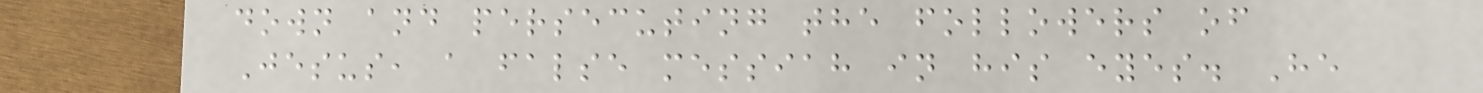down and persecuting the followers of
Jesus, a false messiah in his eyes. He
